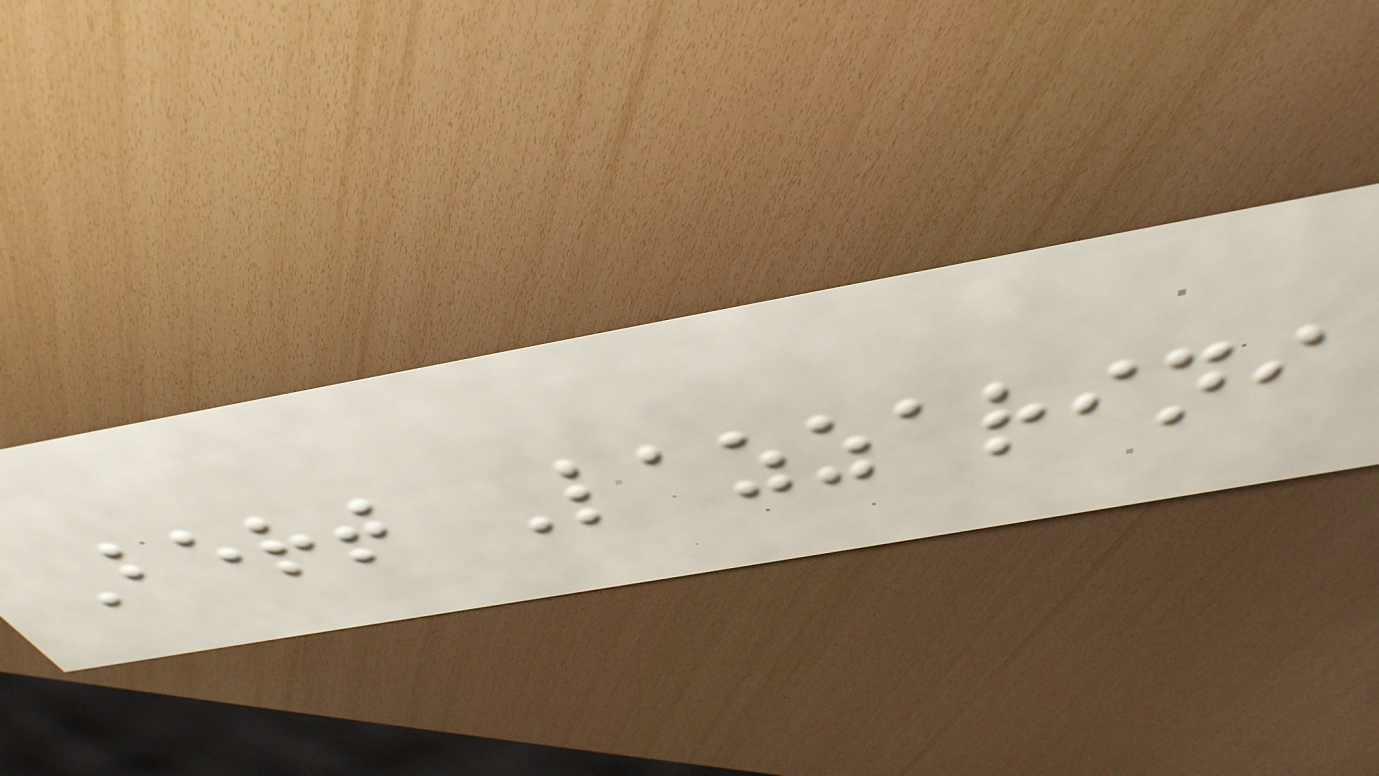Bert Lazzarini
